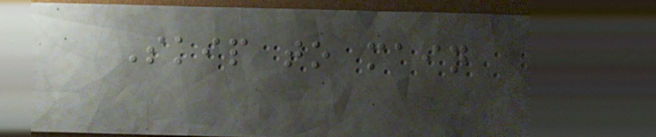Skip to main
